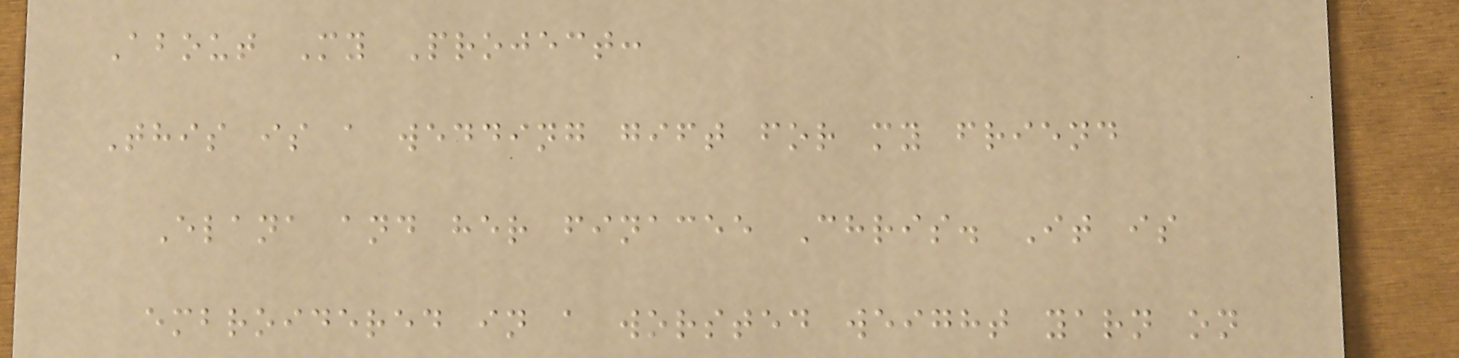About My Project:
This is a wedding gift for my friend
Elana and her finacee Chris. It is
embroidered in a worsted weight yarn on
